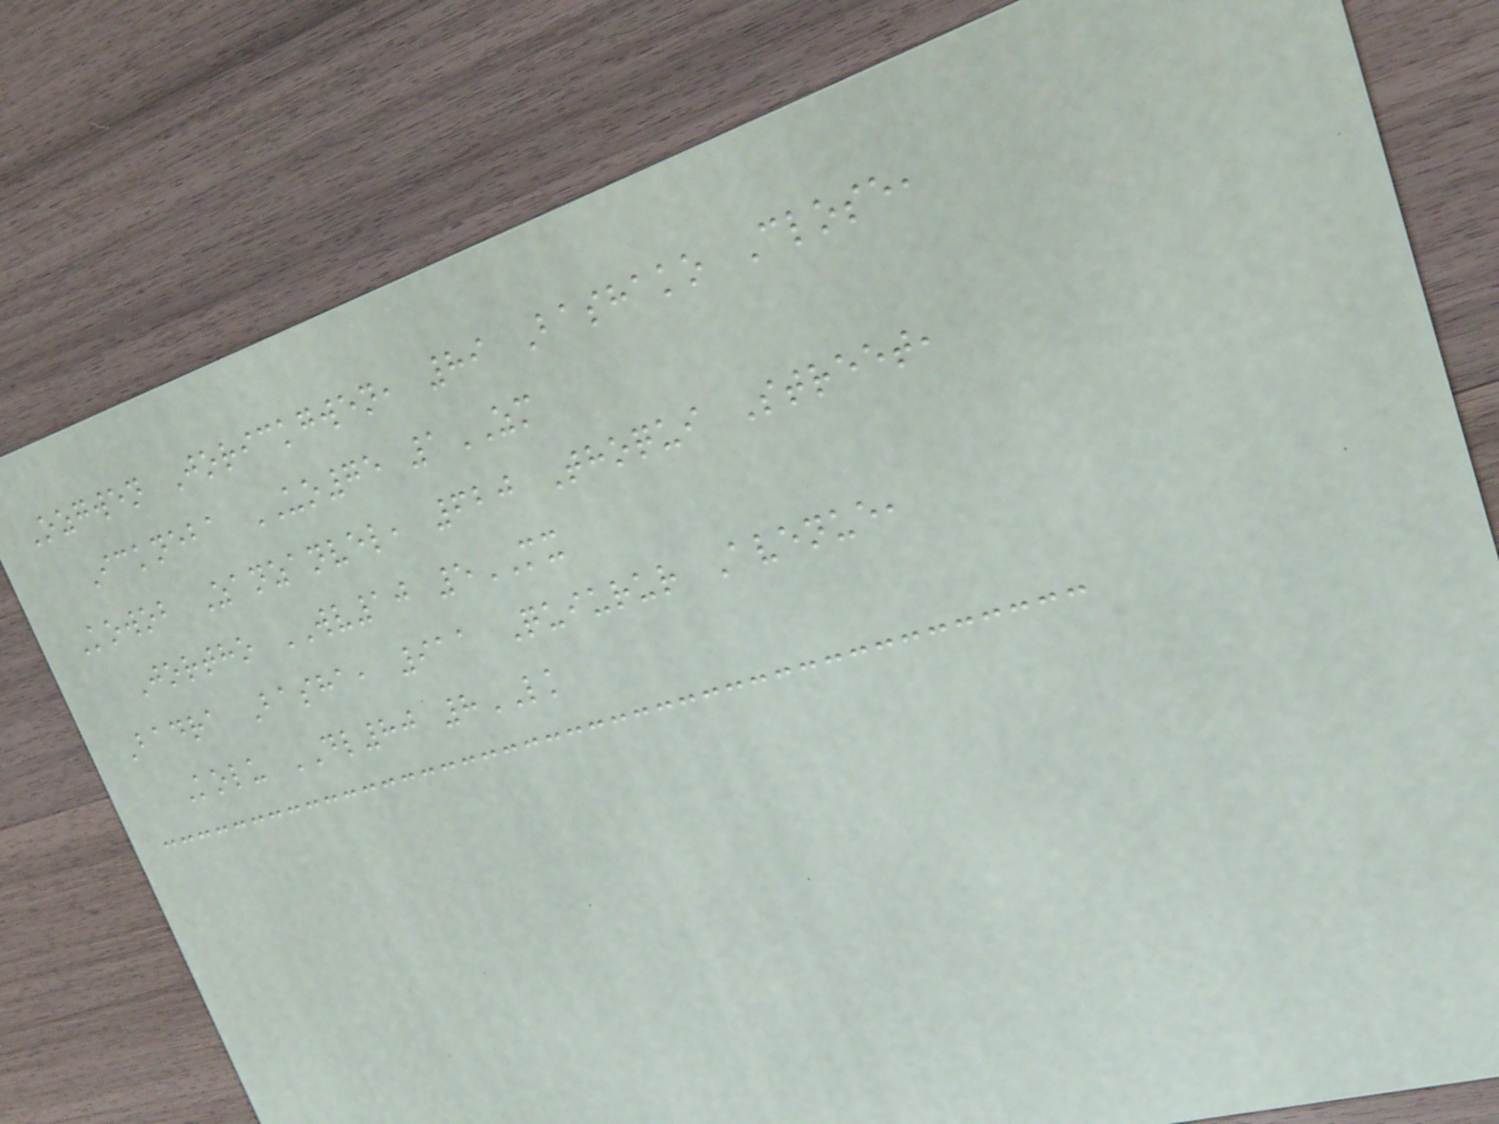Ozgwen Jorickgwen, 89 Bashako Close,
Ickneba UO75 1ZM
Kowob Zanzanvel, 620 Thoqui Street,
Jortho WV10 5MX
Badra Basha, 911 Quiurur Avenue,
Kolu DL80 8LK
